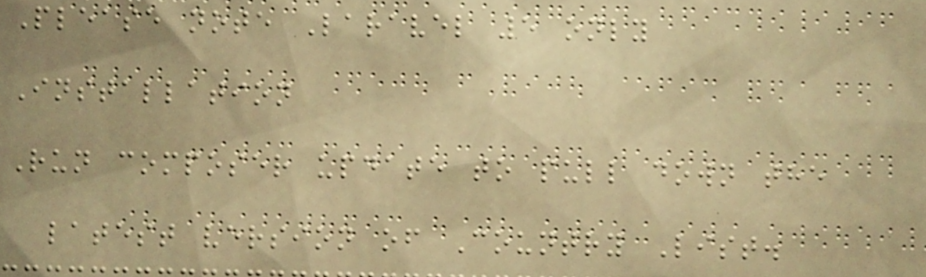Please note Laravel 5 only
Installation
Run composer update to pull down the
latest version of Country List.
